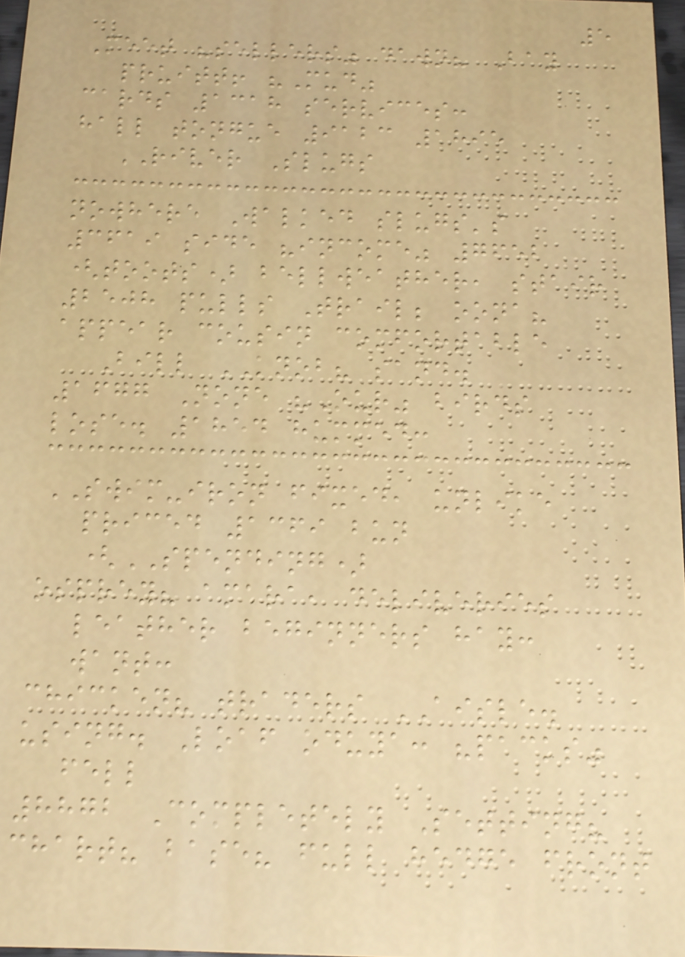5
Meet "sellers" dawn? Bay
pruitt! "Mud"
cards 1318 services:
hall tongue 9123 1895
RIVER Slugs
nowhere Walked slugs's
3619 side "income" 7652
(toots) bellweather, stair
2508 pulls Trail; oona?
appear cousin comfortable
Bill KNOB? sand.
1677 None "Our" birds
lose. 1854 hummed:
SWIM-iron fixed, unlike
priced 1369 bun
(SPENDING)
osprey? amara, deliveries
leather beginners hay:
want:
chicken? traders AISLE.
using. Loaf oduya: "packs"
fell
8872 Completely Setting?
chart? base? full hedge front
